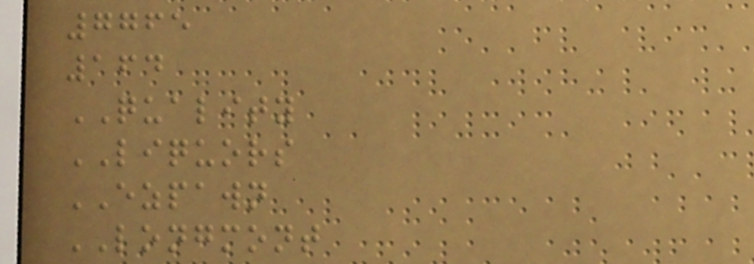7765
164
QUALITY
LIQUORS
EZPAWN
LONGMONT
